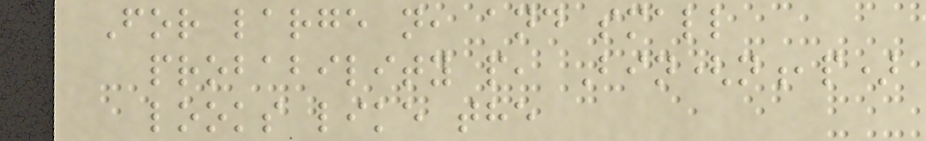For large n, and small
probability p, Bin(n,p)
looks like the
